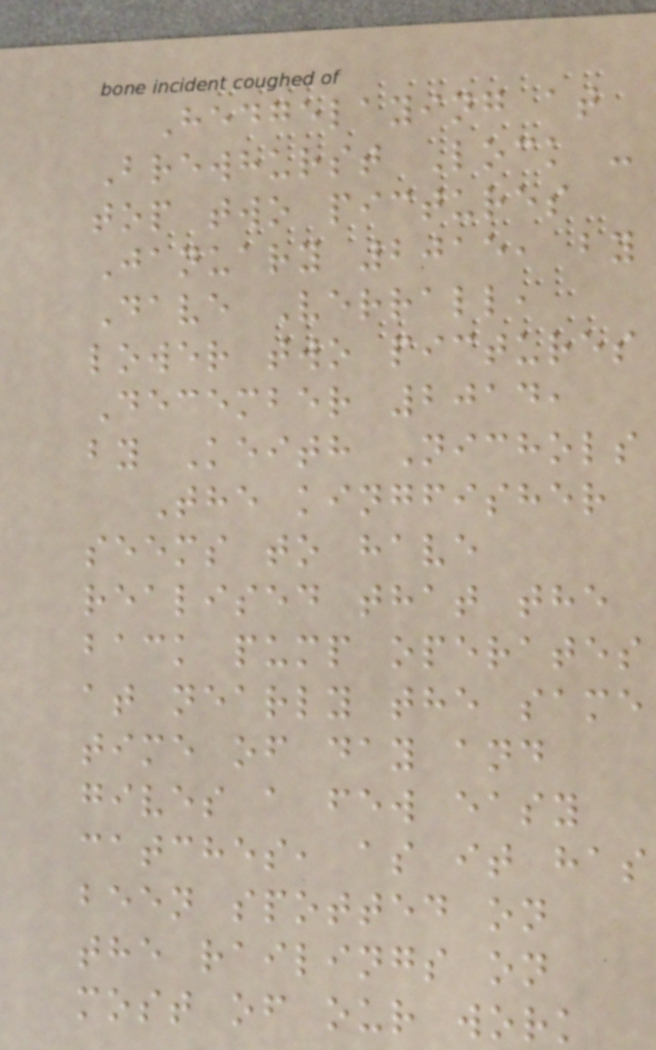Hedgelaying at
Brewhurst Lock -
top two pictures
January 2015, by
Dave Verrall,
lower two pictures
December 2014,
by Keith Nichols
The kingfisher
seems to have
realised that the
back pump operates
at nearly the same
time of day and
gives a few easy
catches, as it has
been spotted on
the railings on
most of our work
